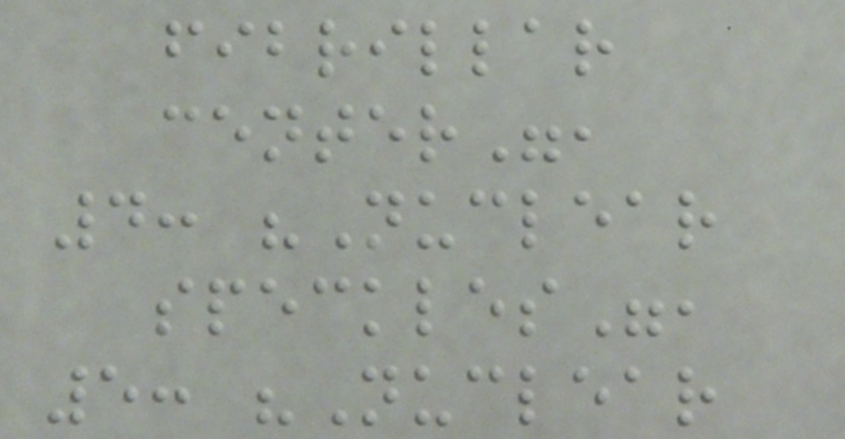fibrillar
center",
4: "Nuclear
speckles",
5: "Nuclear
